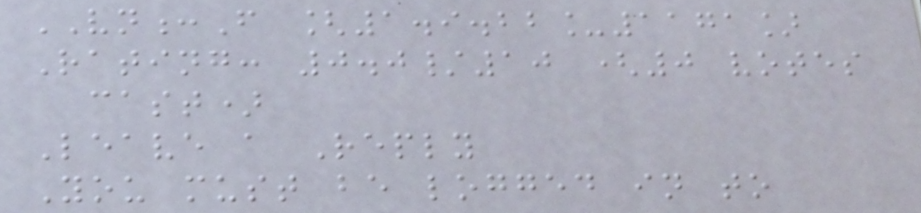VN:F [1.9.22_1171]
Rating: 0.0/10 (0 votes
cast)
Leave a Reply
You must be logged in to
